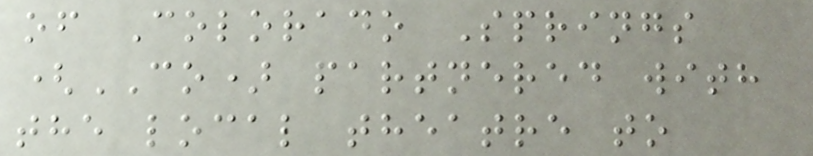of Colorado Springs
(CO) partnered with
the local theatre to
